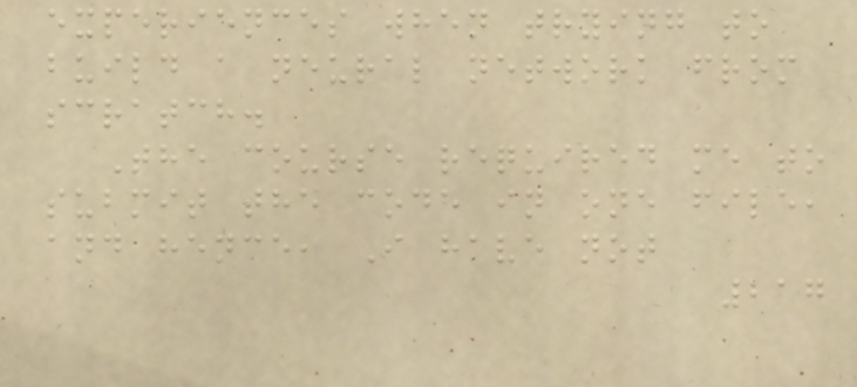experiences when trying to
build a neural network from
scratch.
The course required me to
submit the code in one file,
and hence, I have not
217
